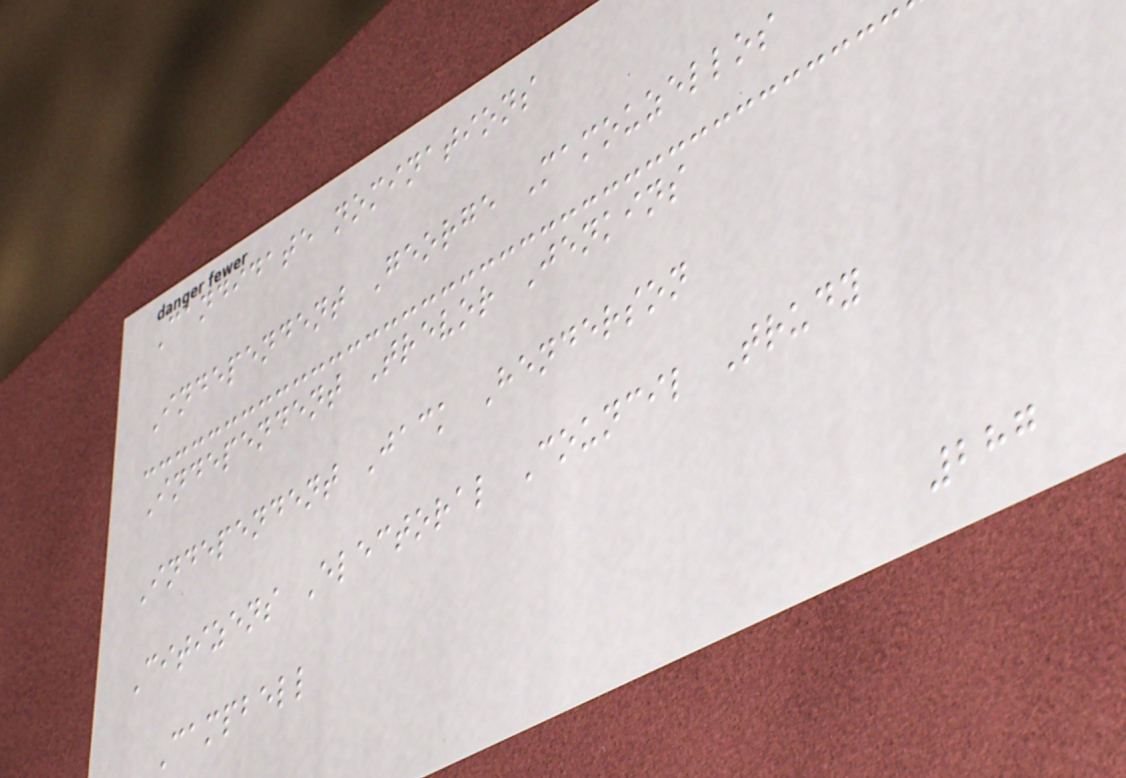Candidate nominations
Independent George Mamouzellos
Independent Trevor Jenkins
Independent Jack Henderson
Citizens Electoral Council Trudy
Campbell
287
